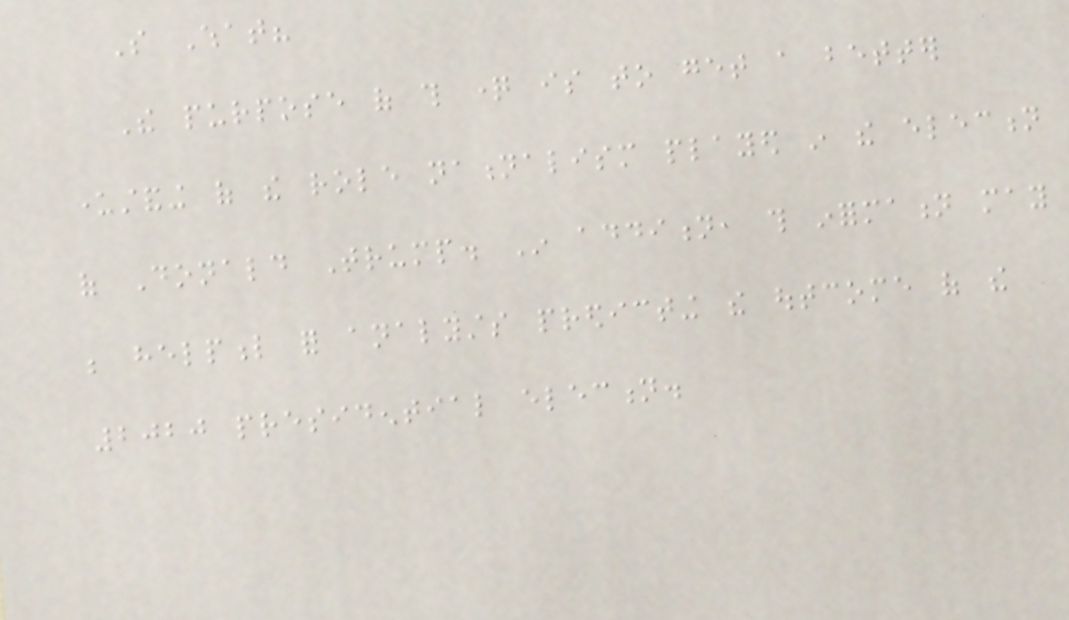So What?
The purpose of this question is to get a better
understanding of the role nationalism played in the election
of Donald Trump. In addition, this information may
be helpful for analysts predicting the outcome of the
2020 presidential election.
